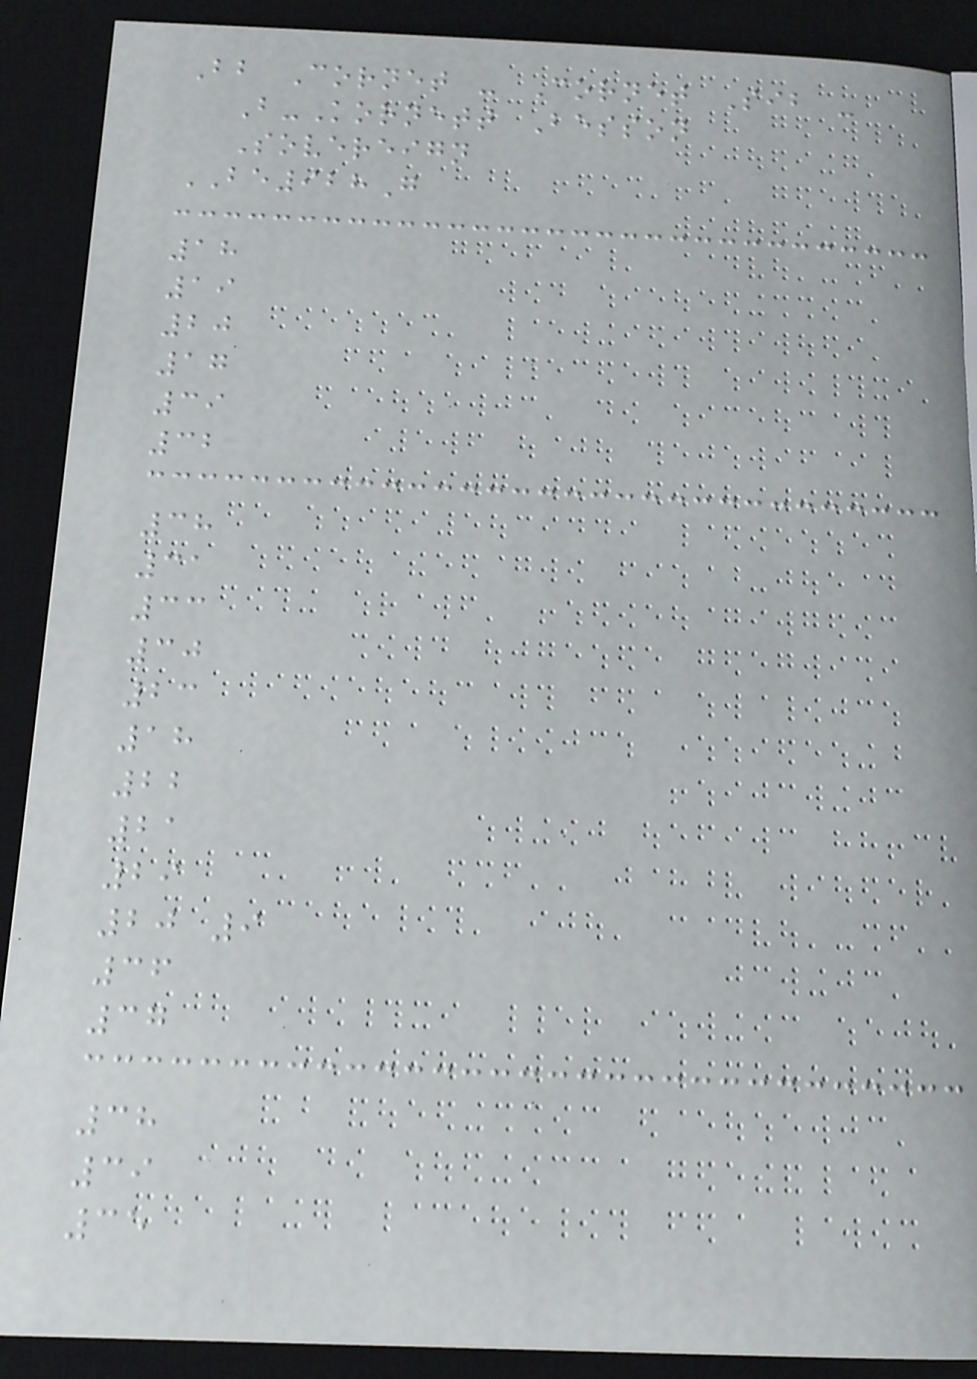Bb Cornet - Cornet Sib -
B-Kornett Besson
Sovereign
BE928G
18
19
20
17
39
32
38
31
33
30
23
18
22
21
29
20 9
36
37
38
39
35
